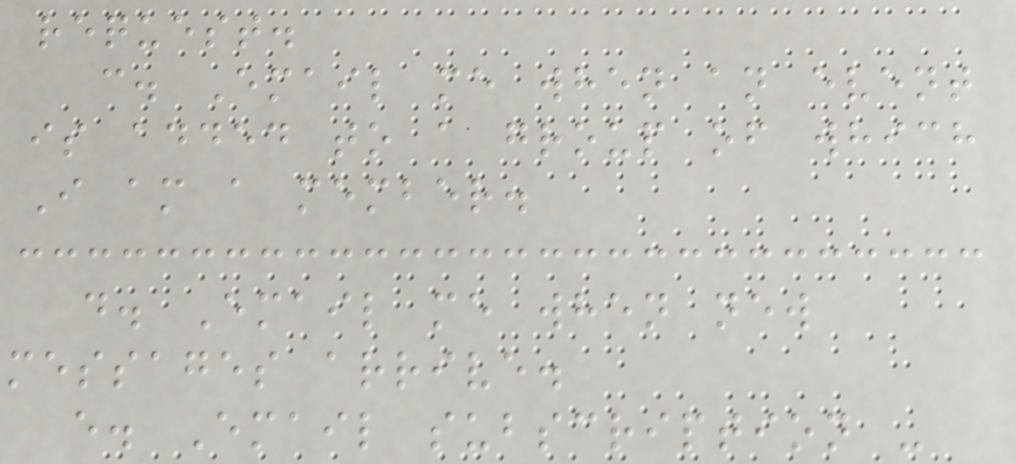request.
c. Email me when an event
is added to a group of which
I am a member.
d. Email me when new
messages arrive.
e. Email subscription -
